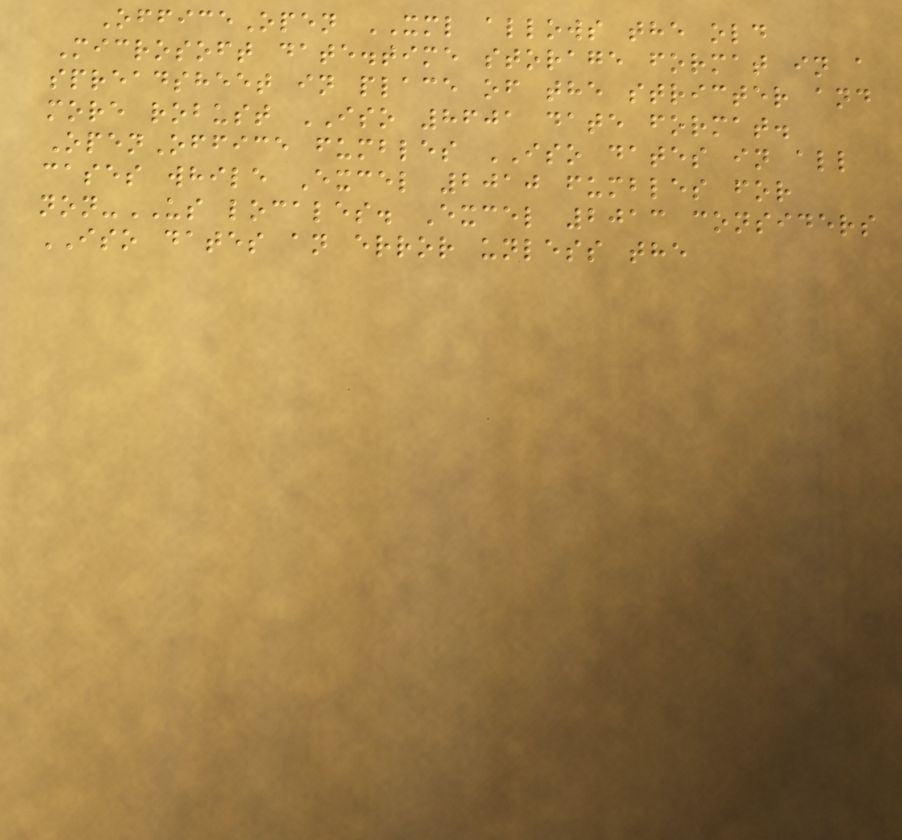OfficeOpen XML allows the old
Microsoft date.time storage format in a
spreadsheet in place of the stricter and
more robust ISO 8601 date format.
OpenOffice fumbles ISO dates in all
cases while Excel 2010 fumbles for
non-US locales. Excel 2013 considers
ISO dates an error unless the
